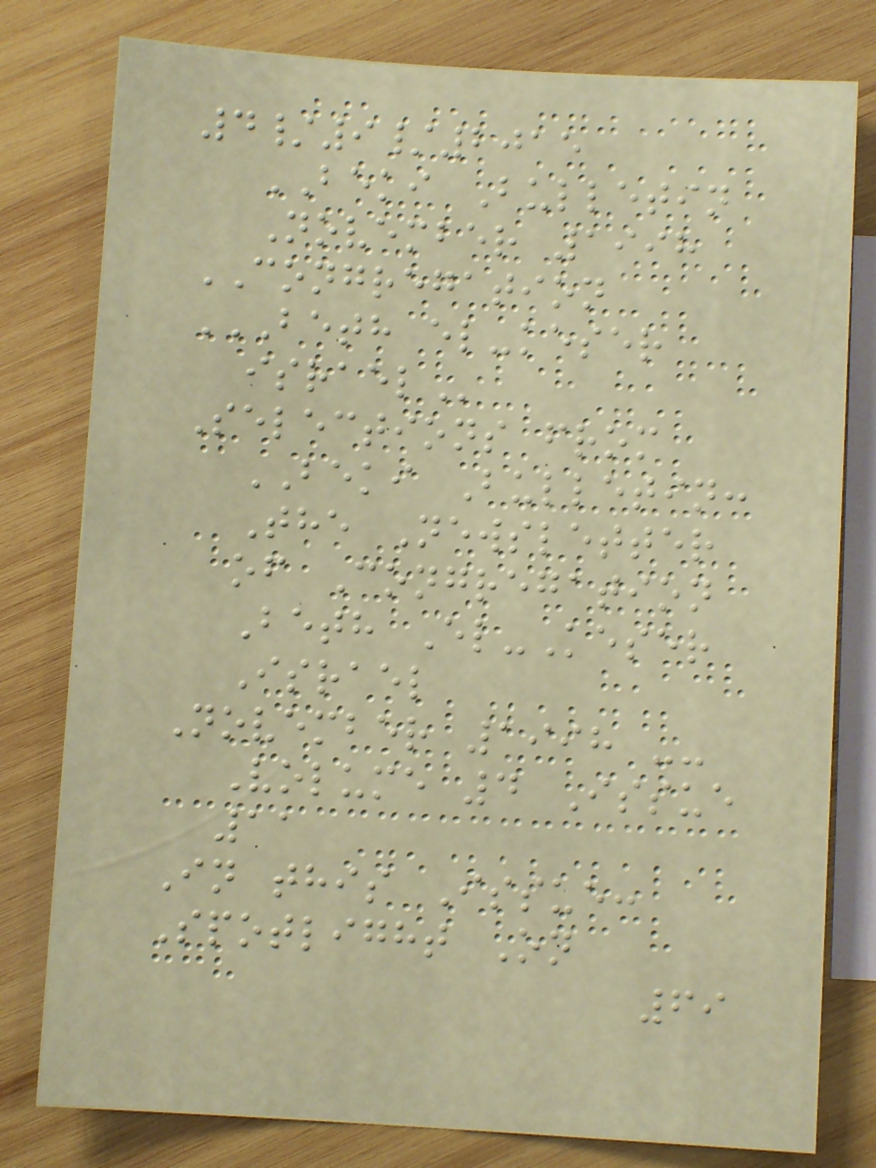4/9/2015
BEKI Bulletin
November 1998
CONGREGATION
BETH EL-KESER
ISRAEL
Selections from
BEKI Bulletin:
The Newsletter
of Congregation
Beth El-Keser
Israel
November 1998 --
Volume 4 Issue
11
In this Issue:
Spotlight On
69
